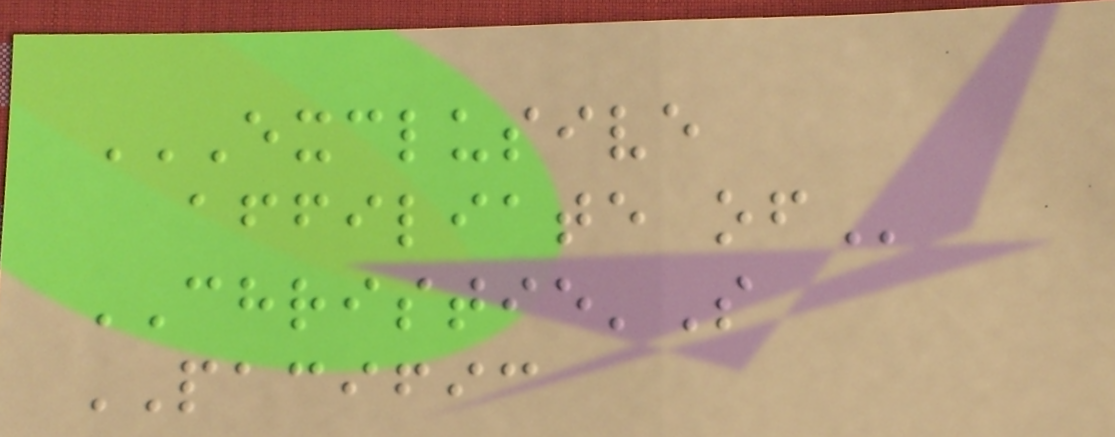EXCLUSIVE
AFFILIATE OF
CHRISTIE'S
PACIFIC
